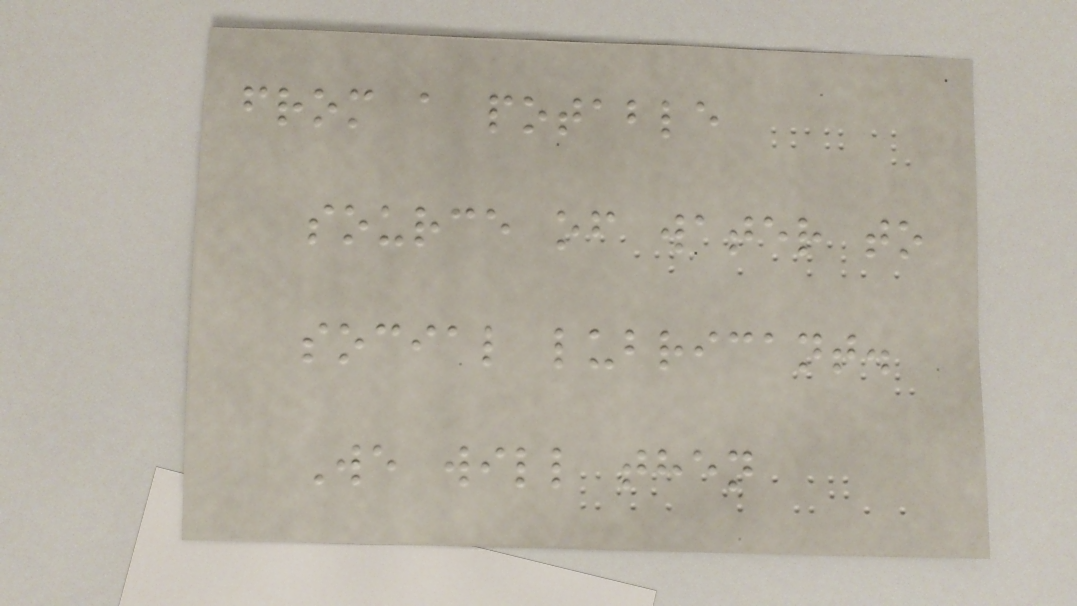from a potable
source of water to
social lubricant.
We will then
